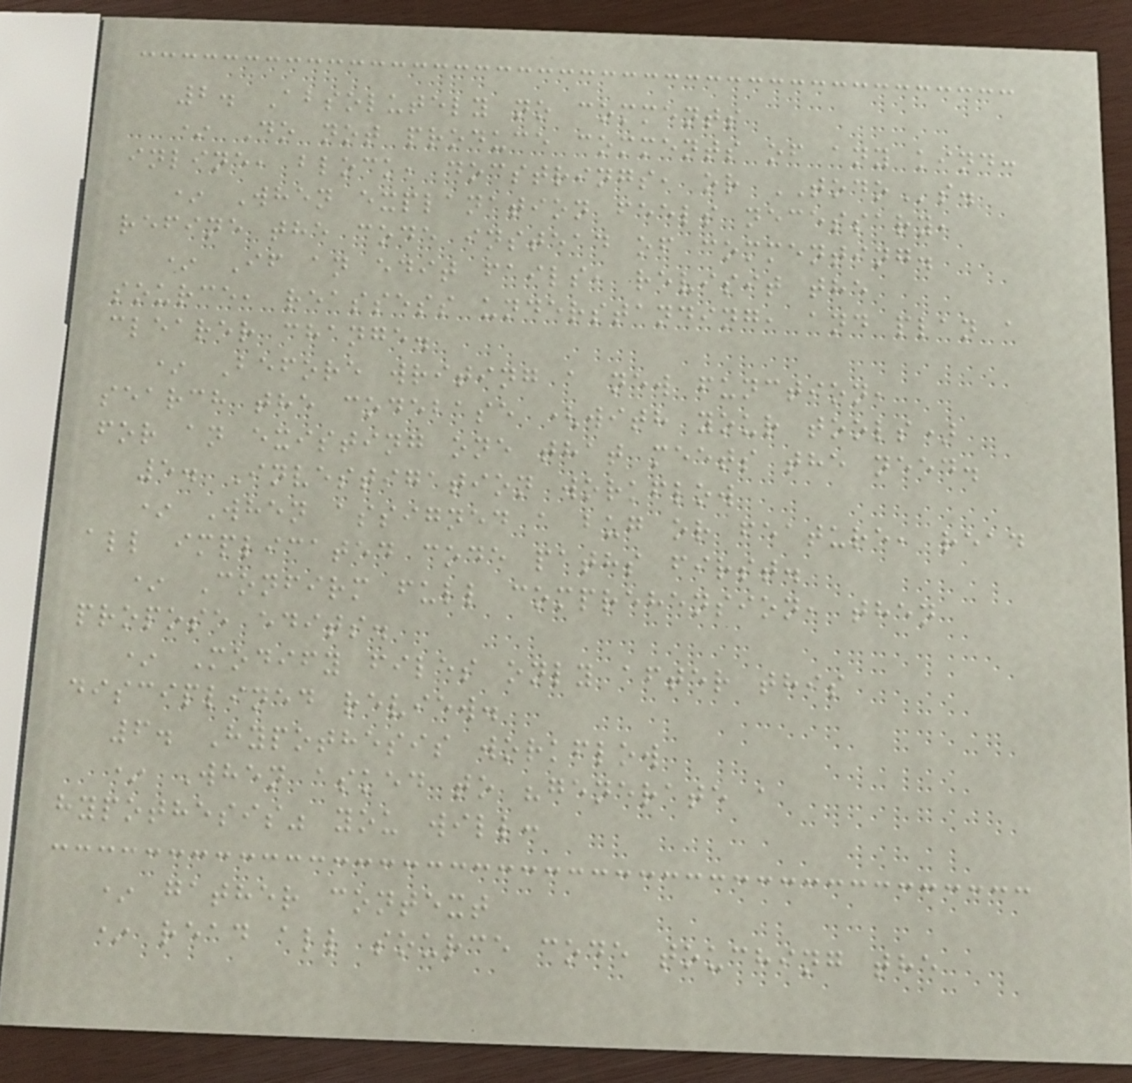2. Absolutely no comments
* Do not produce comments of any kind:
inline, block, docstrings, or TODOs.
* When explanation feels necessary,
refine the code instead of commenting.
* If an edit fails, revisit the
source, reassess understanding, and plan a
clearer change.
* Before writing a new function,
search the codebase (with your tools)
for an existing one that meets the need.
5. Investigation workflow
* When assigned a bug or feature, read
all implicated code paths first.
* Confirm full comprehension, then
propose edits.
* Modify files only after this
disciplined review.
6. Hypothesis workflow
* When asked to "generate a
hypothesis" you will:
* gather context
* read all source code touching the
